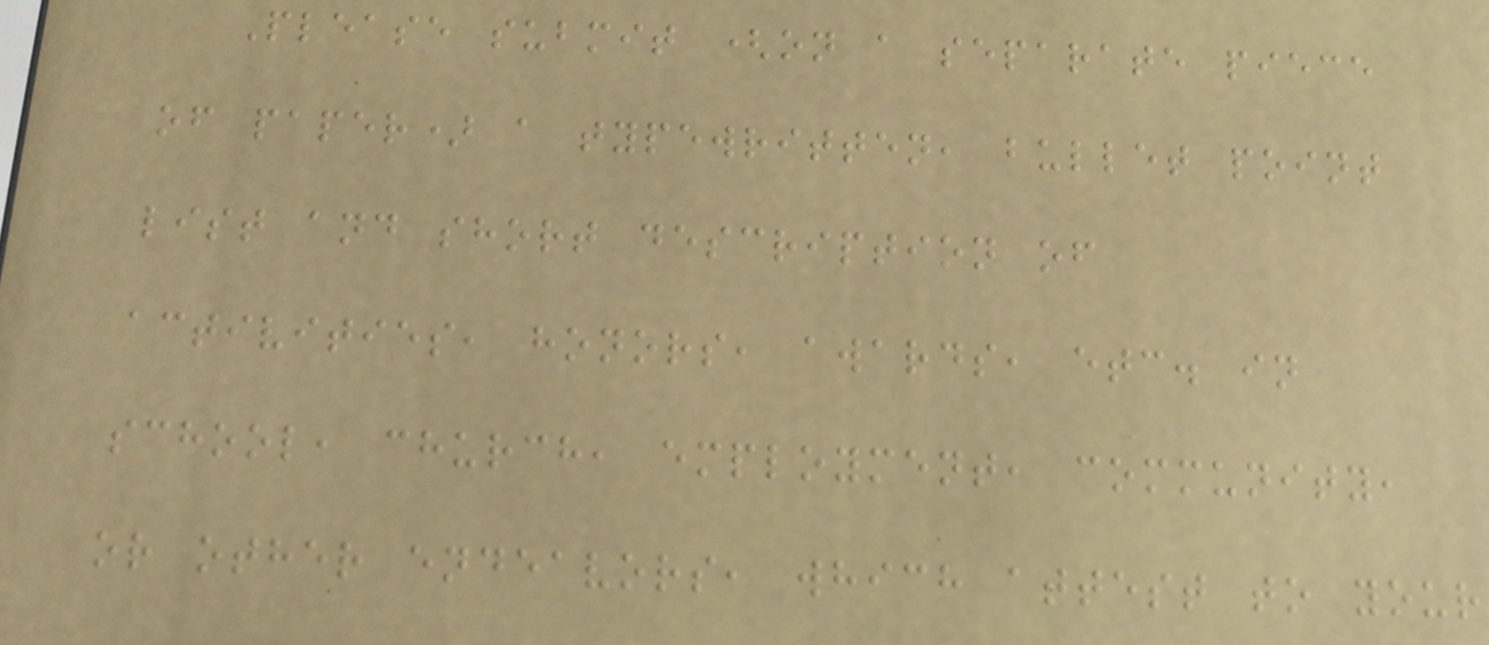Please submit (on a separate piece
of paper) a typewritten, bullet point
list and short description of
activities, honors, awards, etc. in
school, church, employment, community,
or other endeavors, which attest to your
